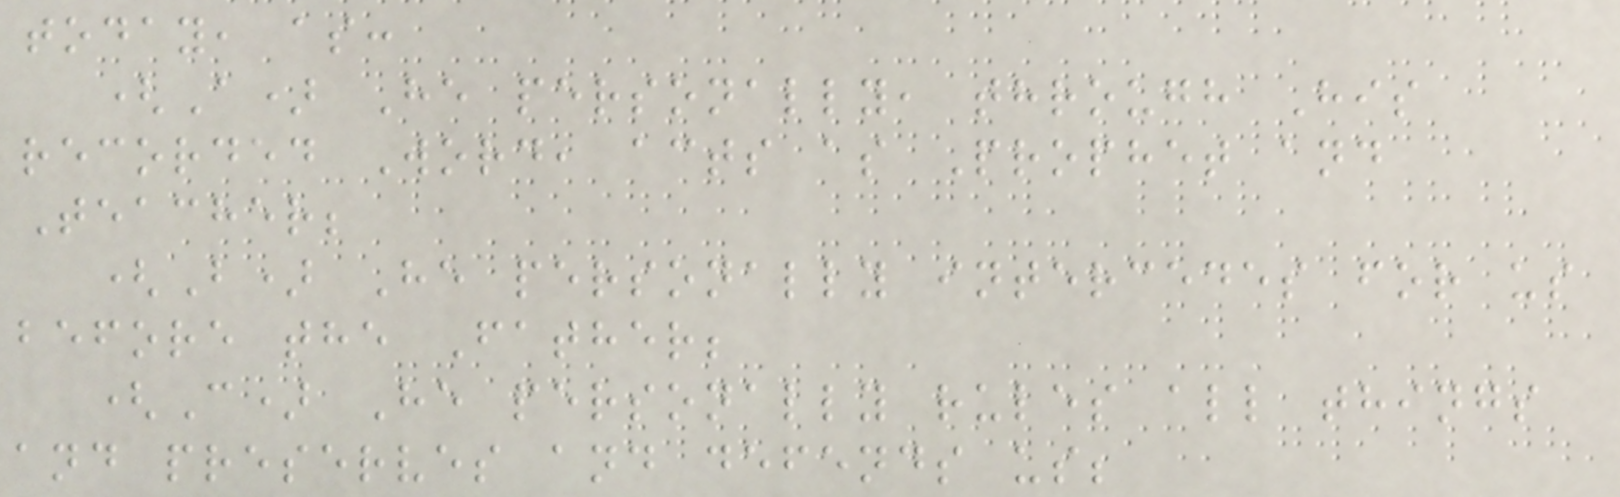today, as:
(A) He personally, through His
recorded Word, acts as Prophet and
Teacher;
(B) He personally intercedes for us
before the Father;
(C) He personally rules all things
and preserves and defends us;
